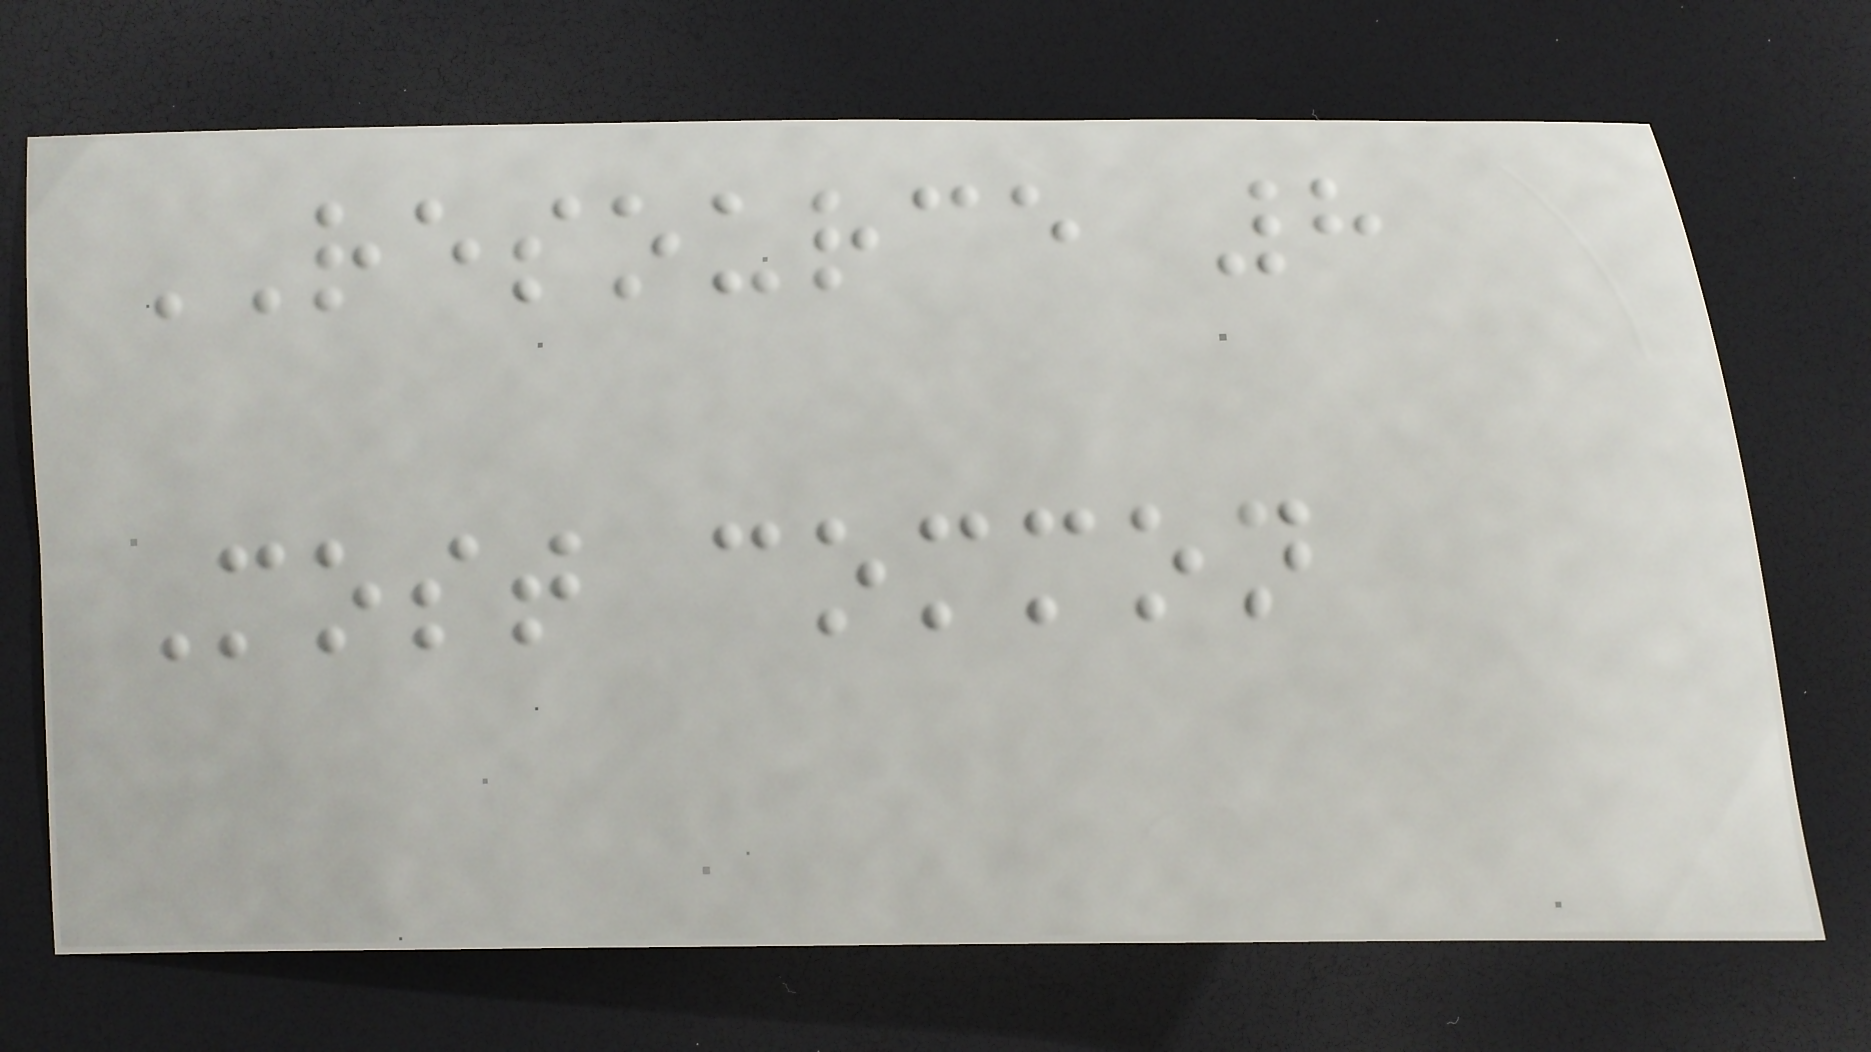RESOURCE 8
Most common
